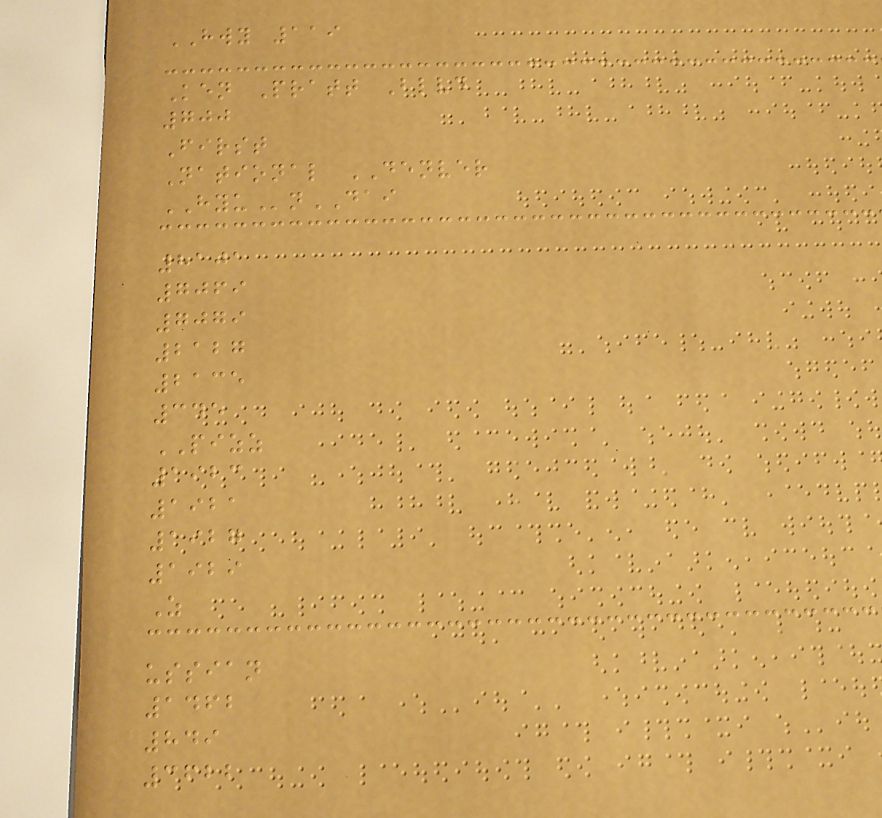HWY 119
Ken Pratt Blvd
700
First
National DENVER
HYUnDAI
8101
7069
7079
2127
2135
345
PIZZ
1923
1921
1927
1929
Z
ussian
1462
849
3622
